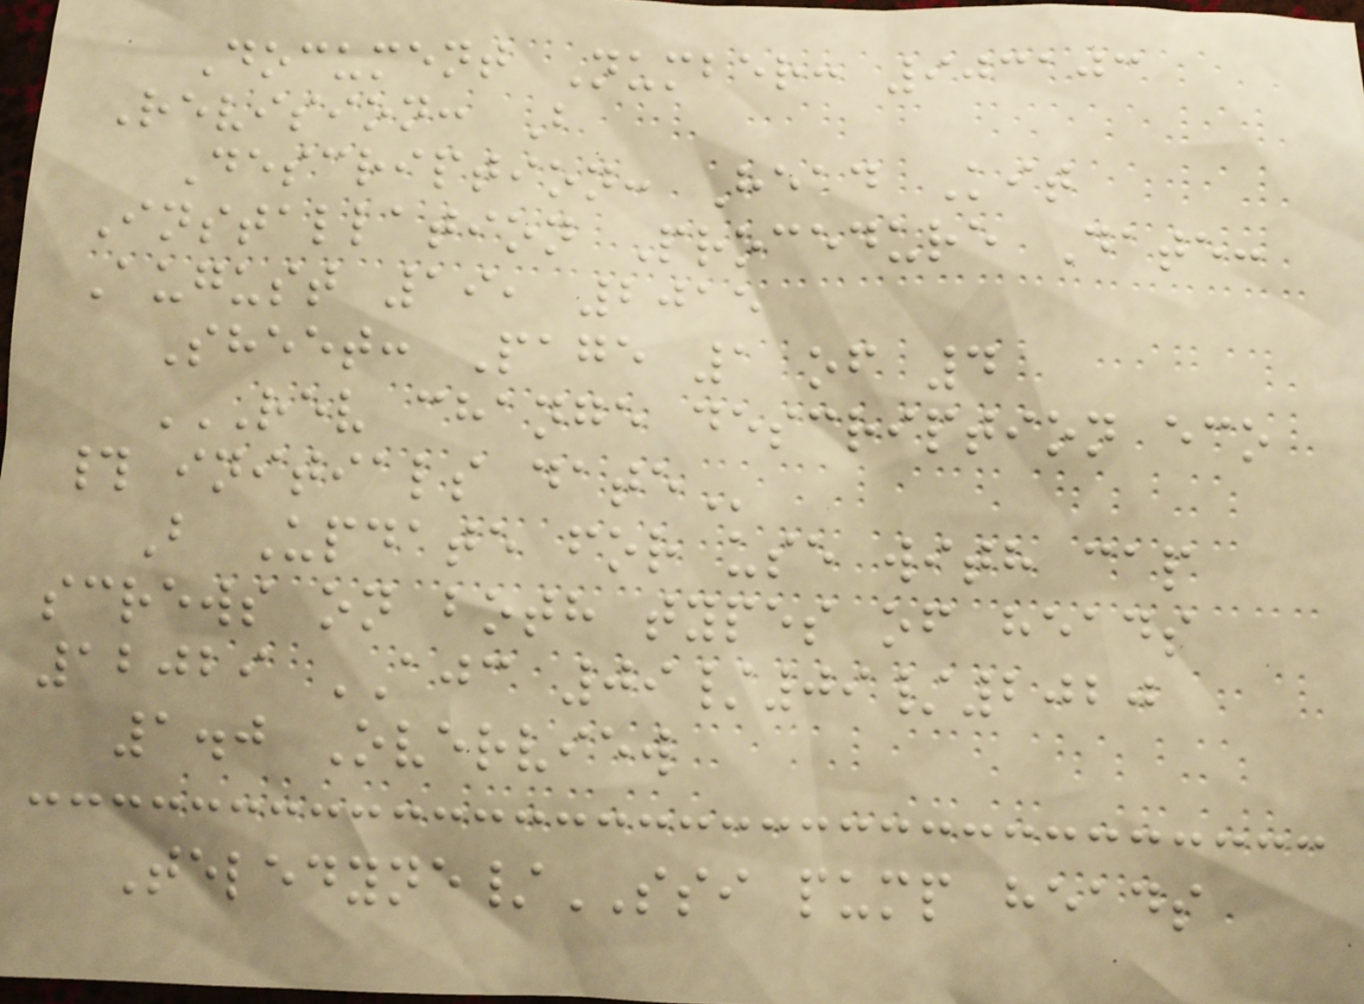Document Number: 903103
Revision: B
Description: Head Kit
Installation Procedure Date:
August 19, 2015
Sheet: Page 1 of 4
REV CHANGE DESCRIPTION ECO
# INITIALS DATE
B Update for use with cap
screws on both types of heads
12029 AJC 09/09/2020
1.0 Overview
Teledyne/SSI pump heads
